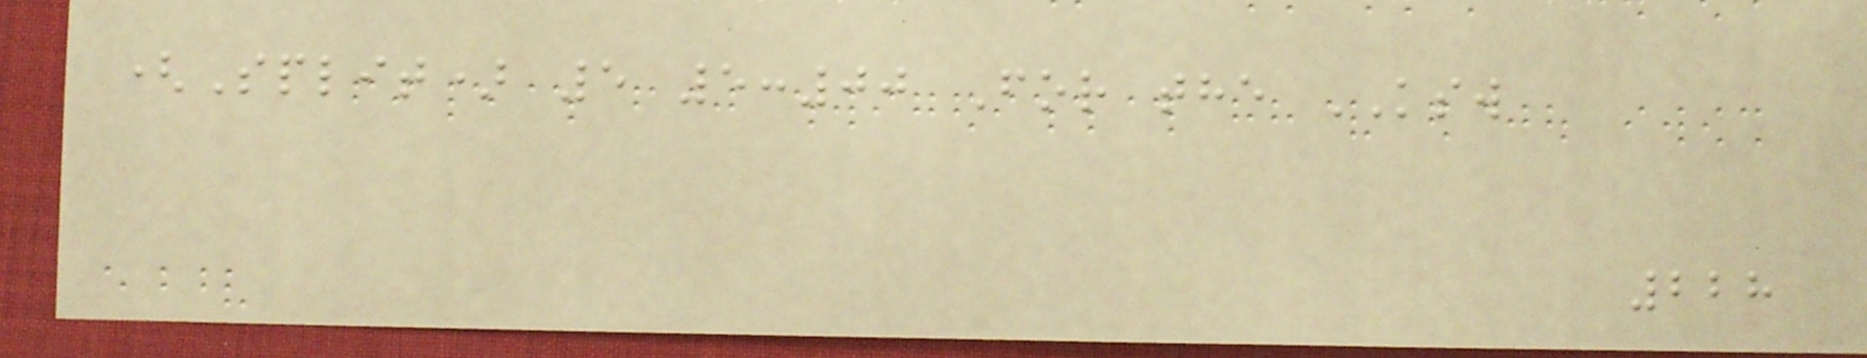(Split) 5 5:00 For the KSW
228
